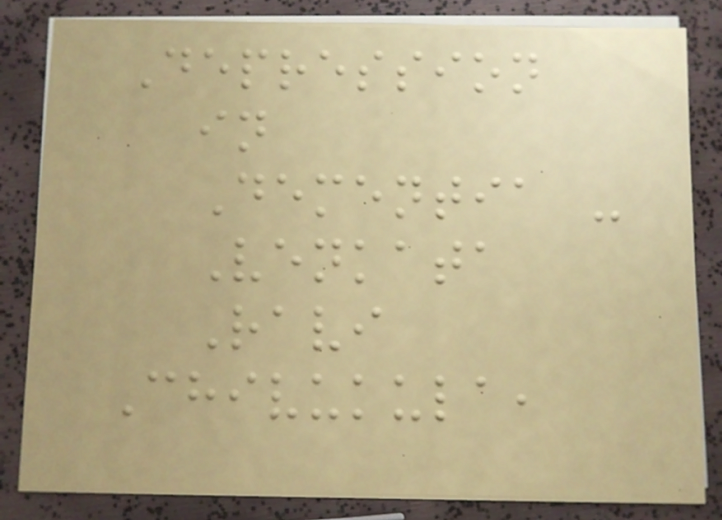Depression
in
Dementia -
Venkata
Ravi
Chivukula,
